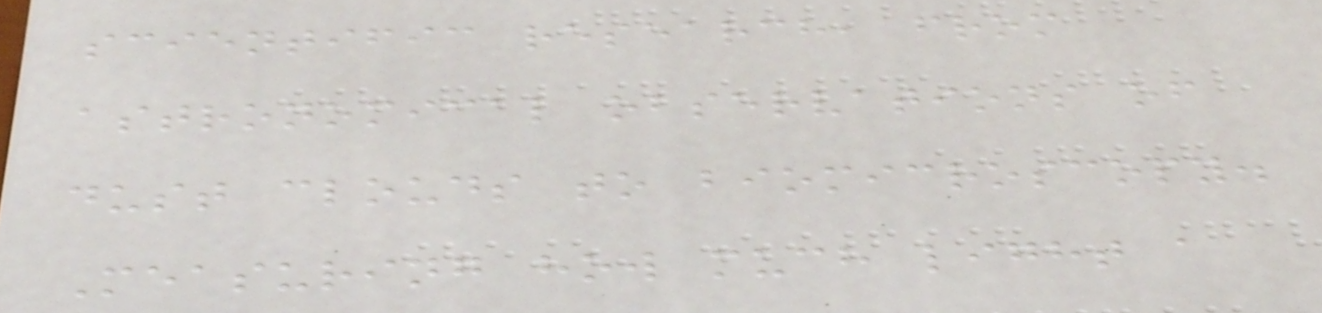scientific research, from
astronomical observations of
dust clouds to biomicroscopy.
Measuring how much light a
